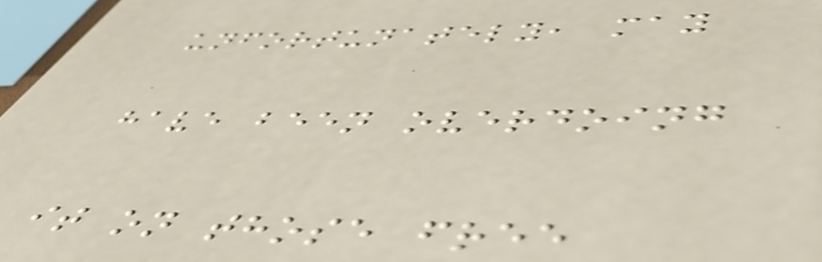unfortunately, may
have been overdoing
it on those free
